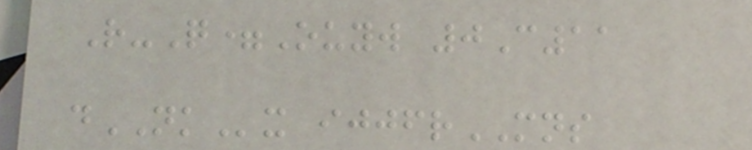R-Q=Ouyw 0C11
dNKx ijjfrMNS
